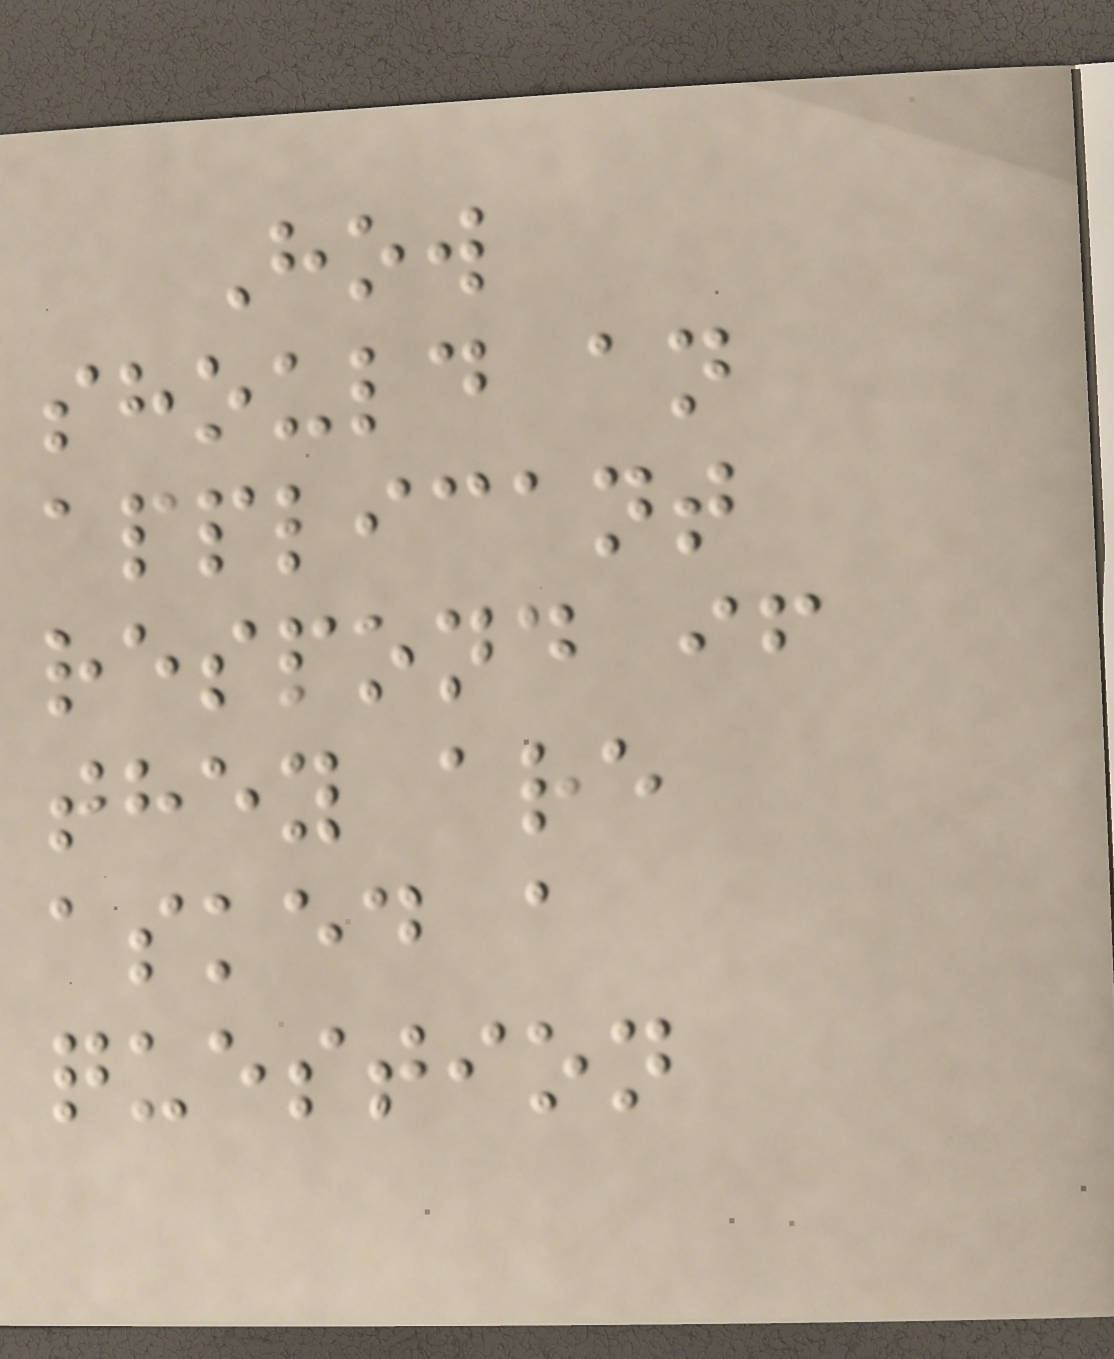How
should an
applicant
respond if
they are
asked a
question
